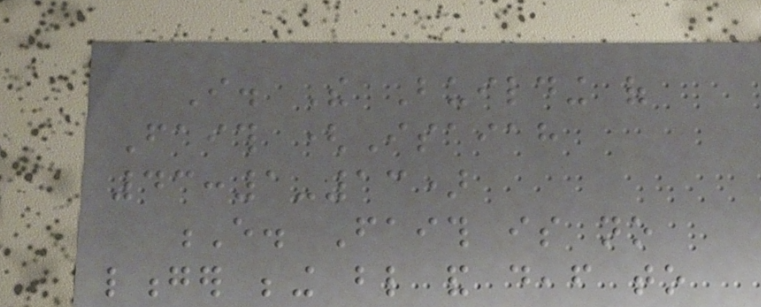I. The Building of
Faith (Isaiah
43:1-13)
E. Faith is no
longer being blind and deaf to
